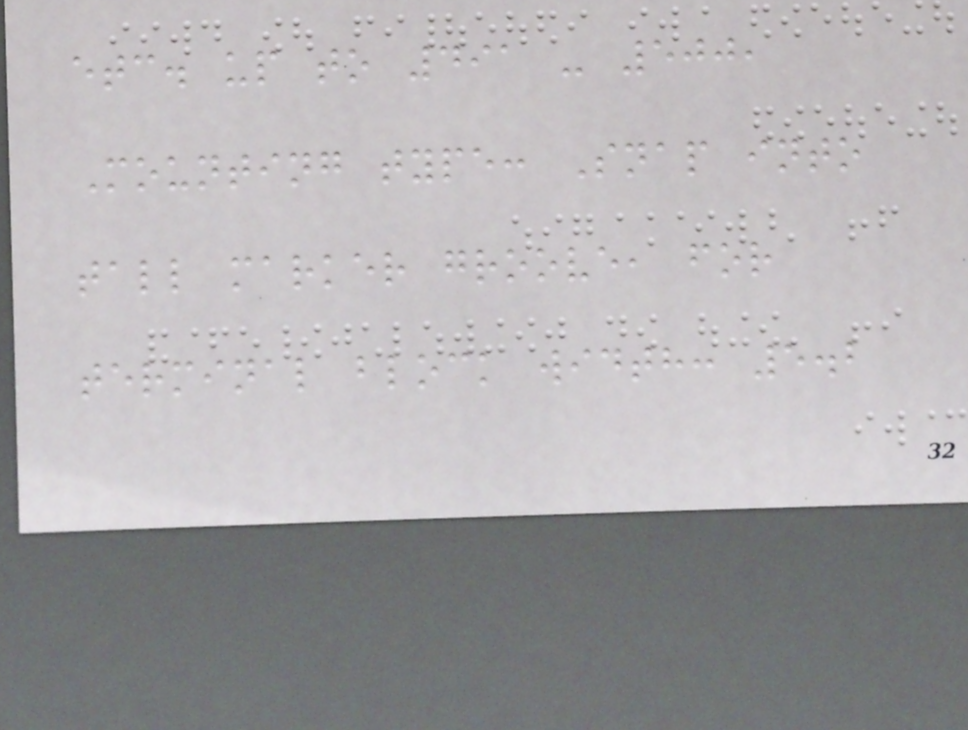etc. up to 491 - 500,
Mounting type: Snap into
tall marker groove, for
terminal block width: 5.2
